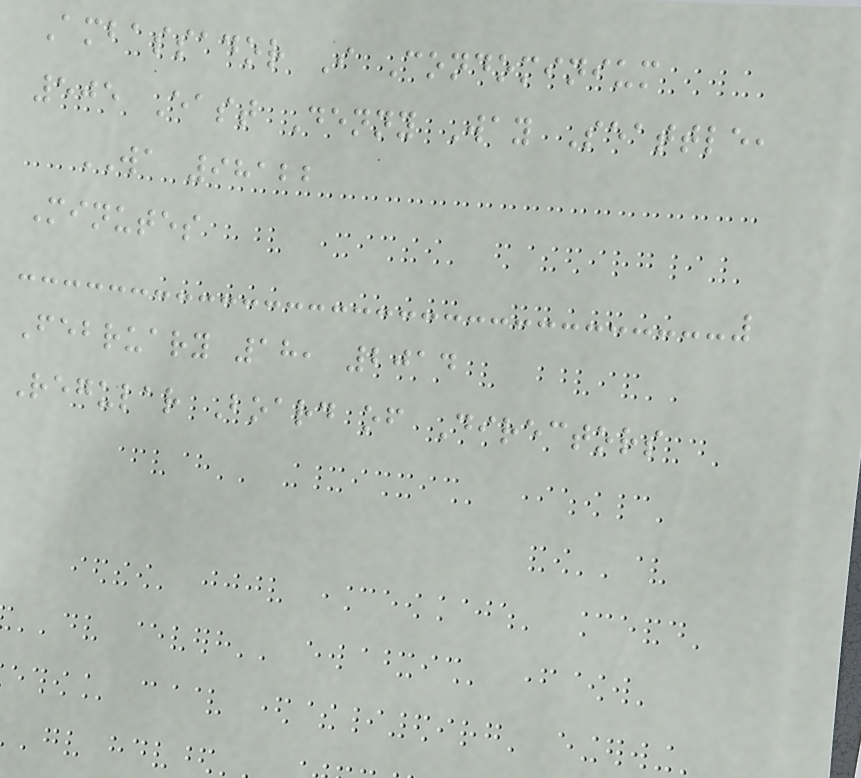Ambassador I Condominium
505 East Denny Way Seattle,
WA 98122
Minutes
February 18, 2014
Regular Board of Directors
